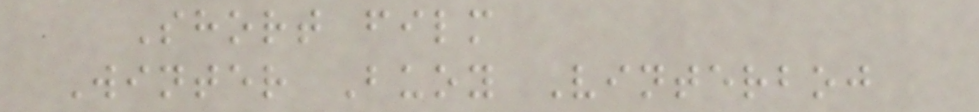Short film
Winter Buoy Vinterboj
